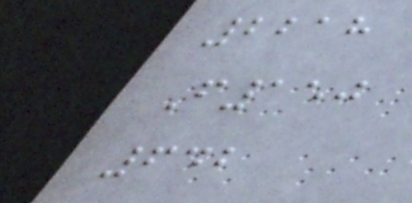2218
F150
642
